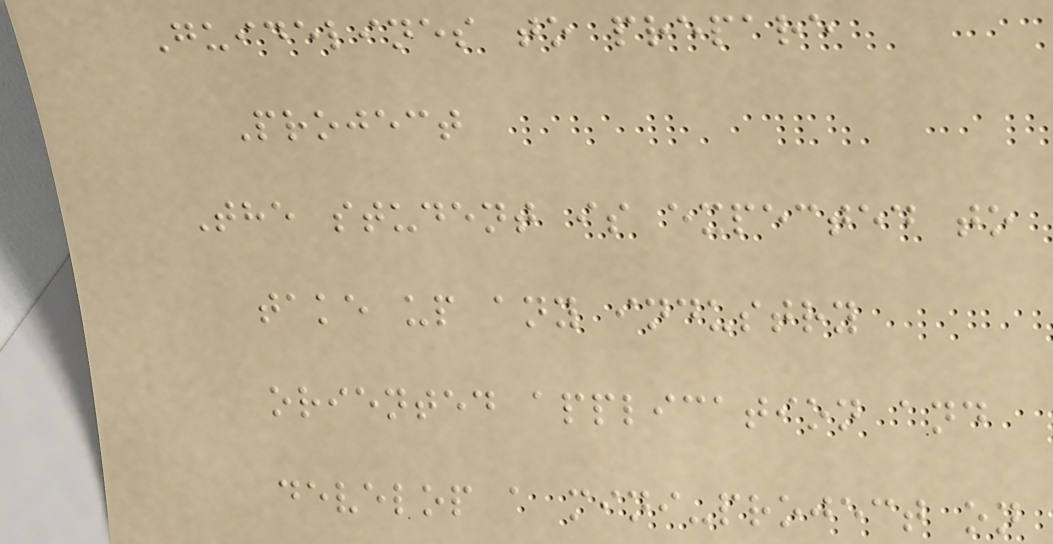Guidelines to prepare
Project
The student is expected to
take up any industry
oriented application and
develop a mini-project on
